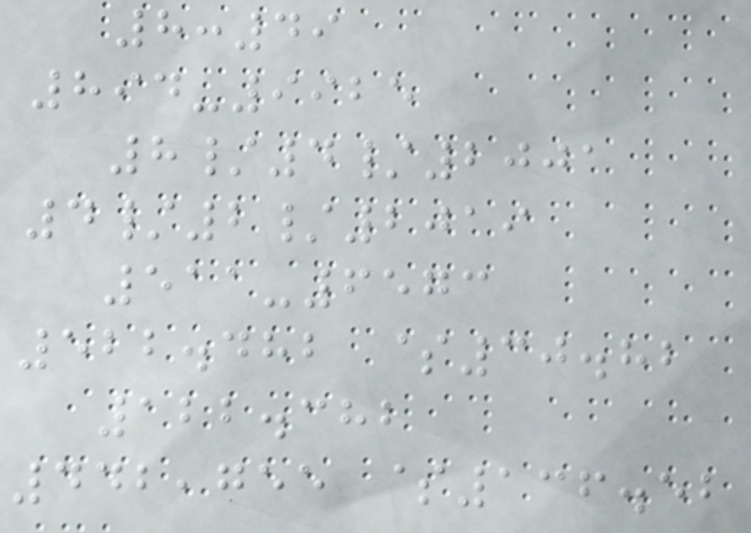8:49
894-9925
8/4/2001
4/2/2019
511-6573
522.482 $30.82
122.382
442,755 $136.52
